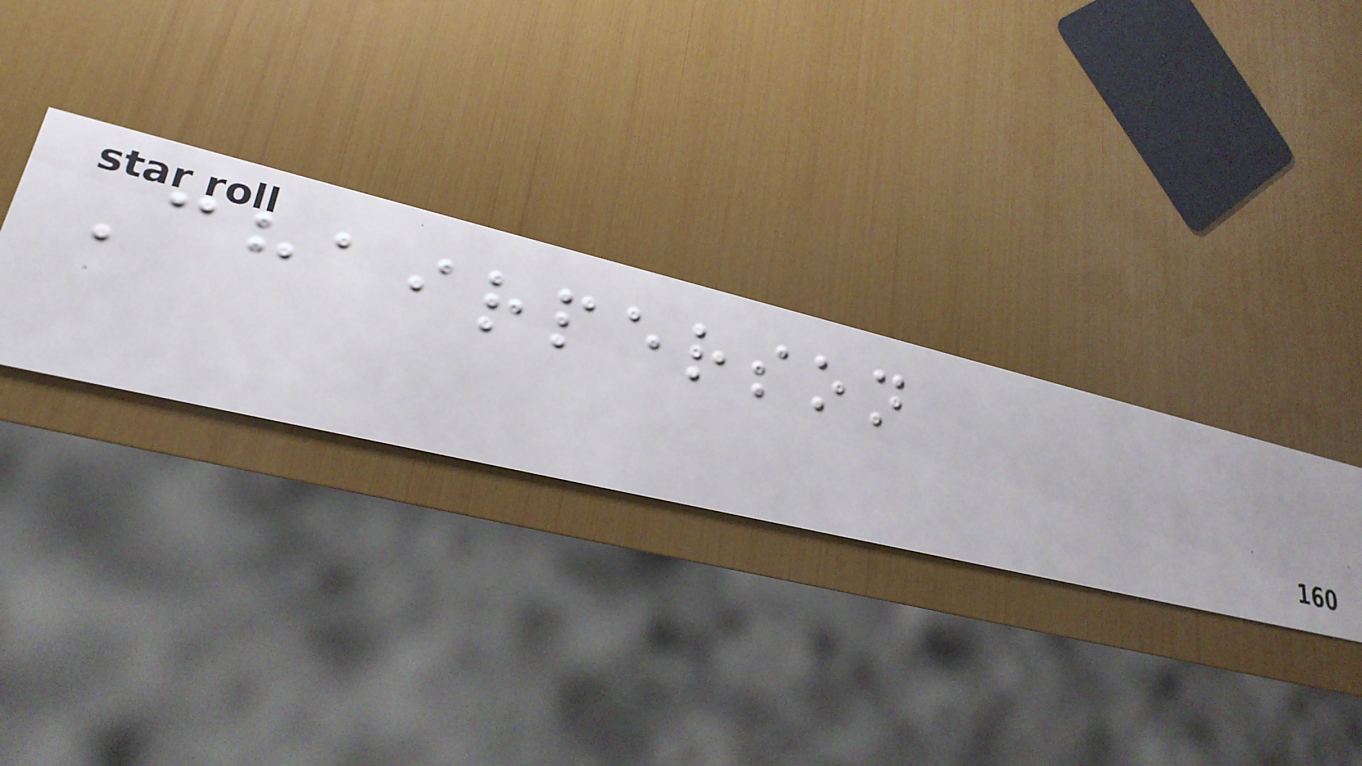Chairperson
